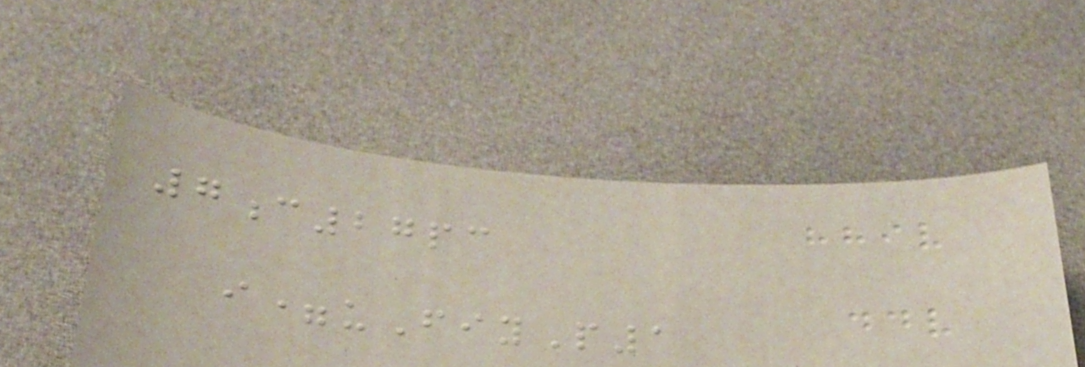7c27pc
i=uFiyP1
